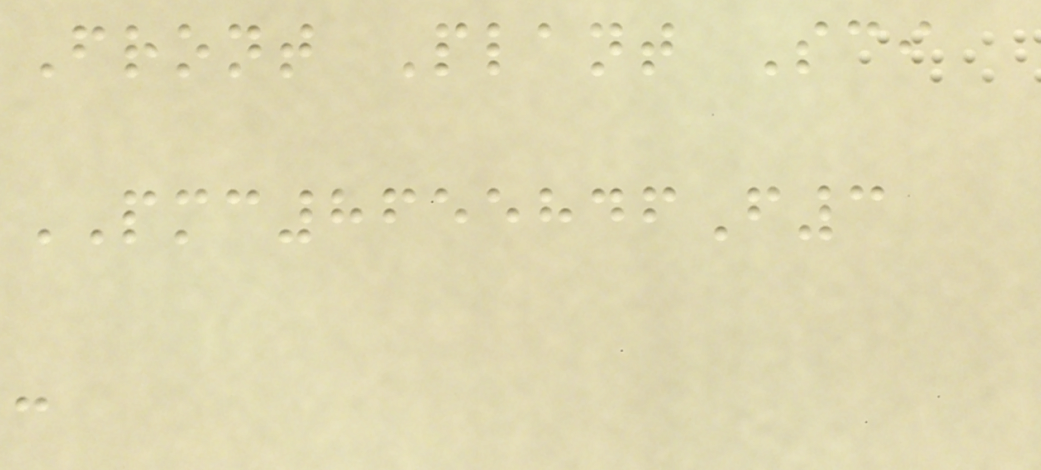Front Plant Sci
PMC8655846F3
-
